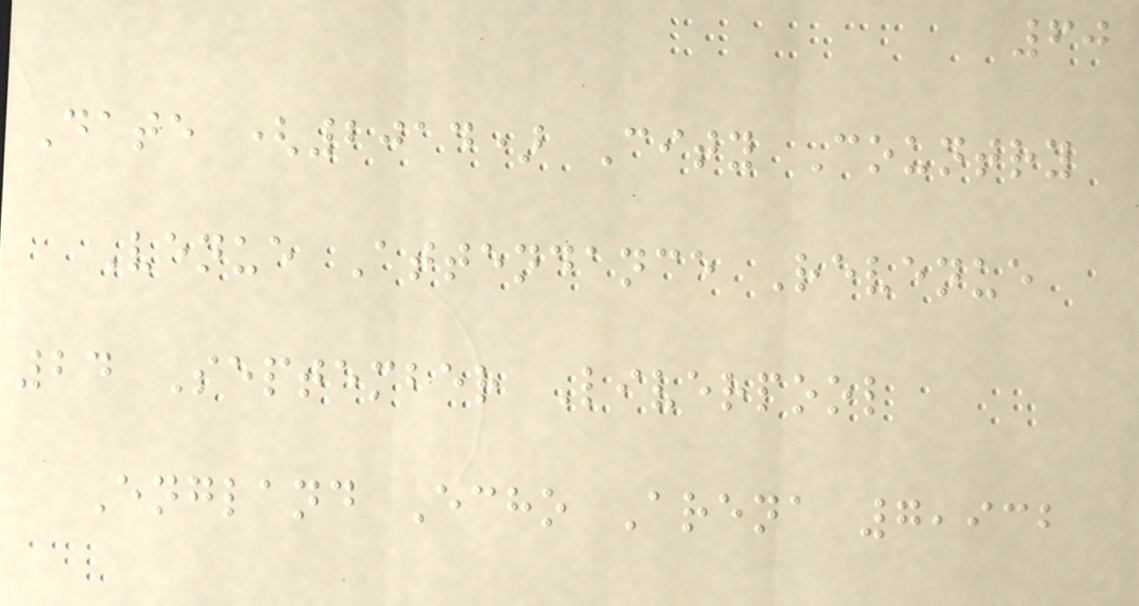60
Date (2014) City Country
Venue Attendance Revenue
24 September Liverpool
England Echo Arena 7,932
